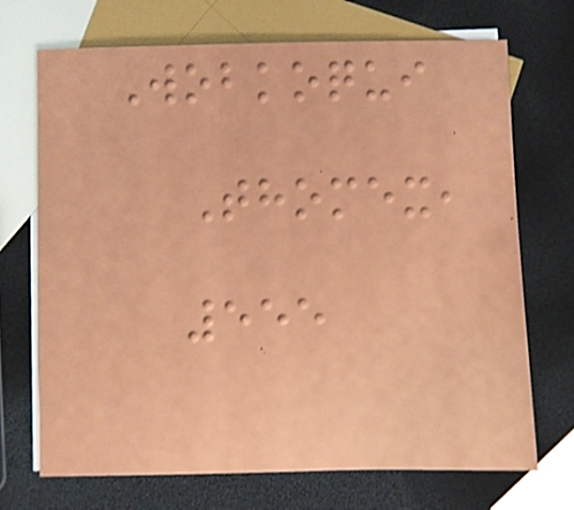Wobkoqui
Thomex,
555
